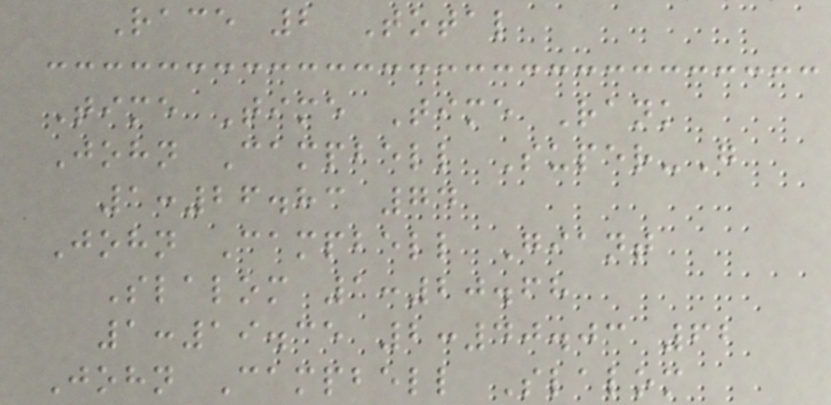Race 2 Total
Time Time Time Rank
John Campbell Super-G
1:26.83 74
John Campbell Giant
Slalom 1:20.68
1:19.35 2:40.03 62
John Campbell Slalom
